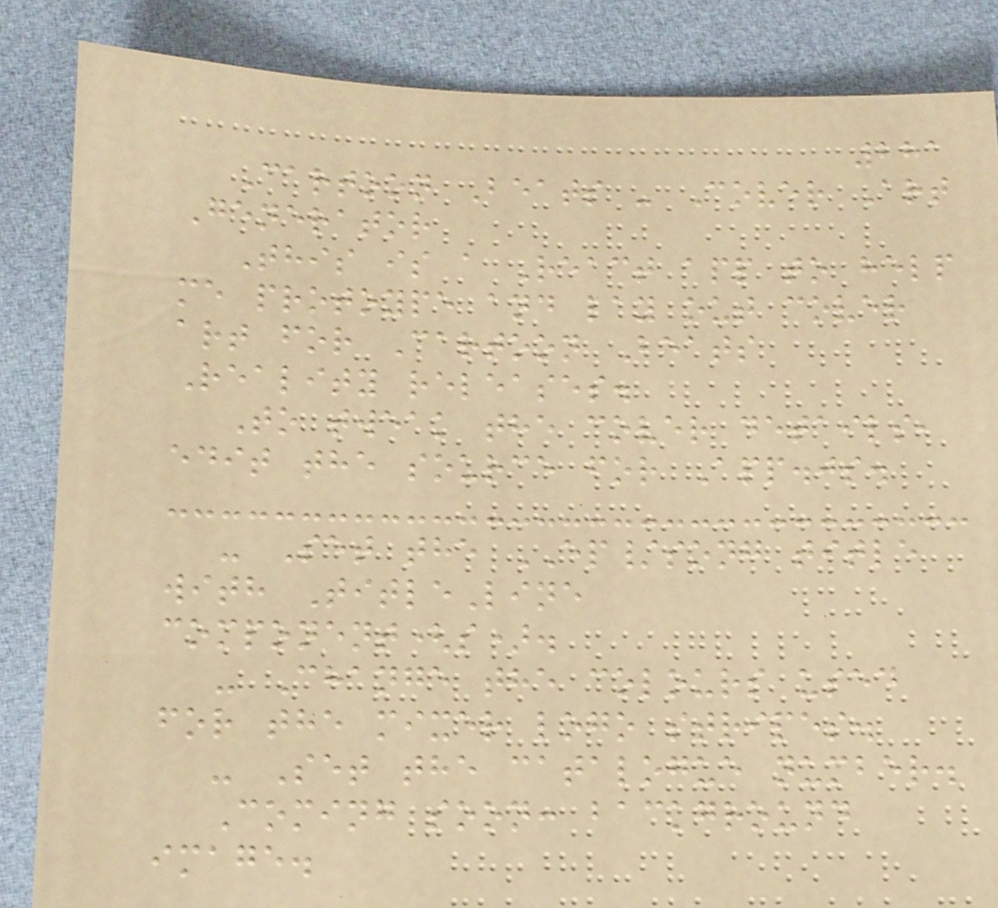281
Cartoon Beats - Cover Art
Generator
This is a React app to help
me protoype and lay out cover
art for Cartoon Beats
Reality releases.
To tweak the cover details,
edit the source for App.js.
- Set the EP/song title
with TitleLine
component(s).
- Change the colours used
for the mixer logo stripes.
- Set the catalogue number.
Coming soon: background
image.
